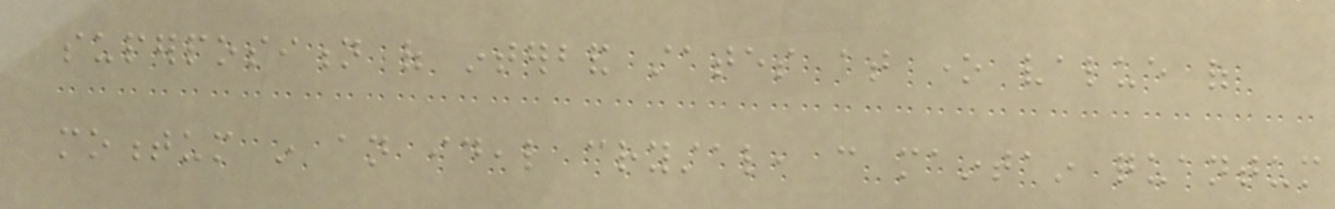superposition of interband states at one value of
momentum in an ideal crystal, can maintain quantum
